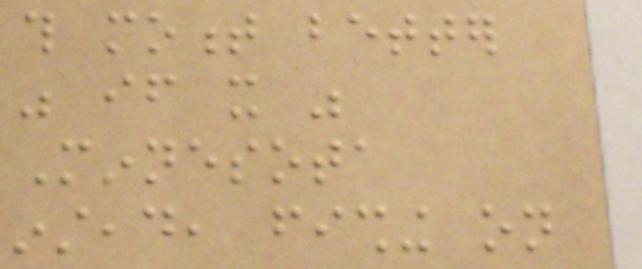this moment better
was if it was
Minnesota
instead, fishing on
